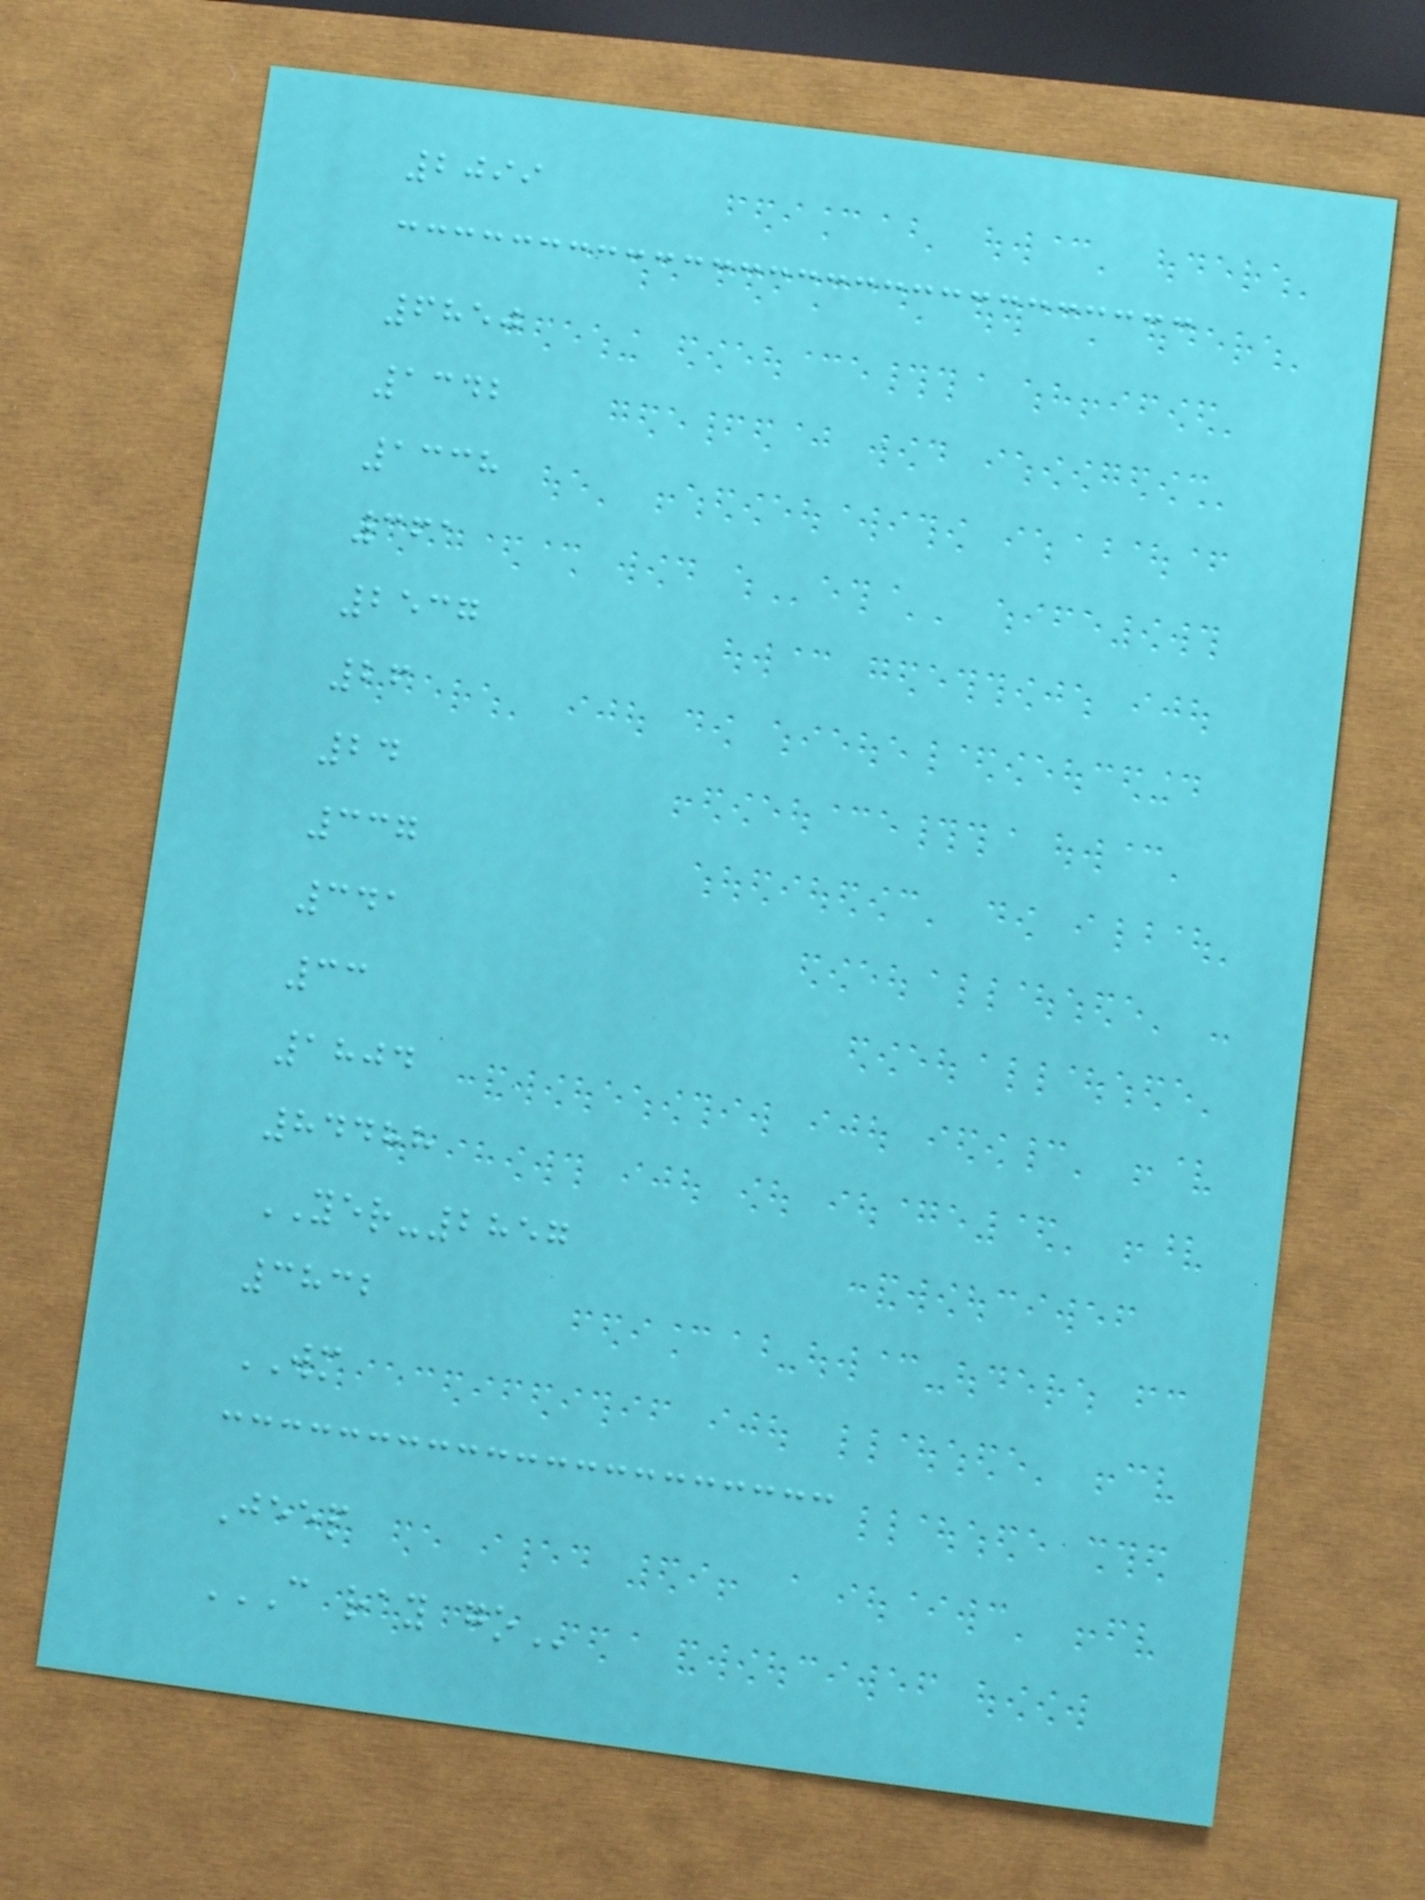2099
6850
1342
1338
361
2537
26
24
337
341
33
1804
84488
YER-2857
3832
WM
Jeep
C RAY GO
